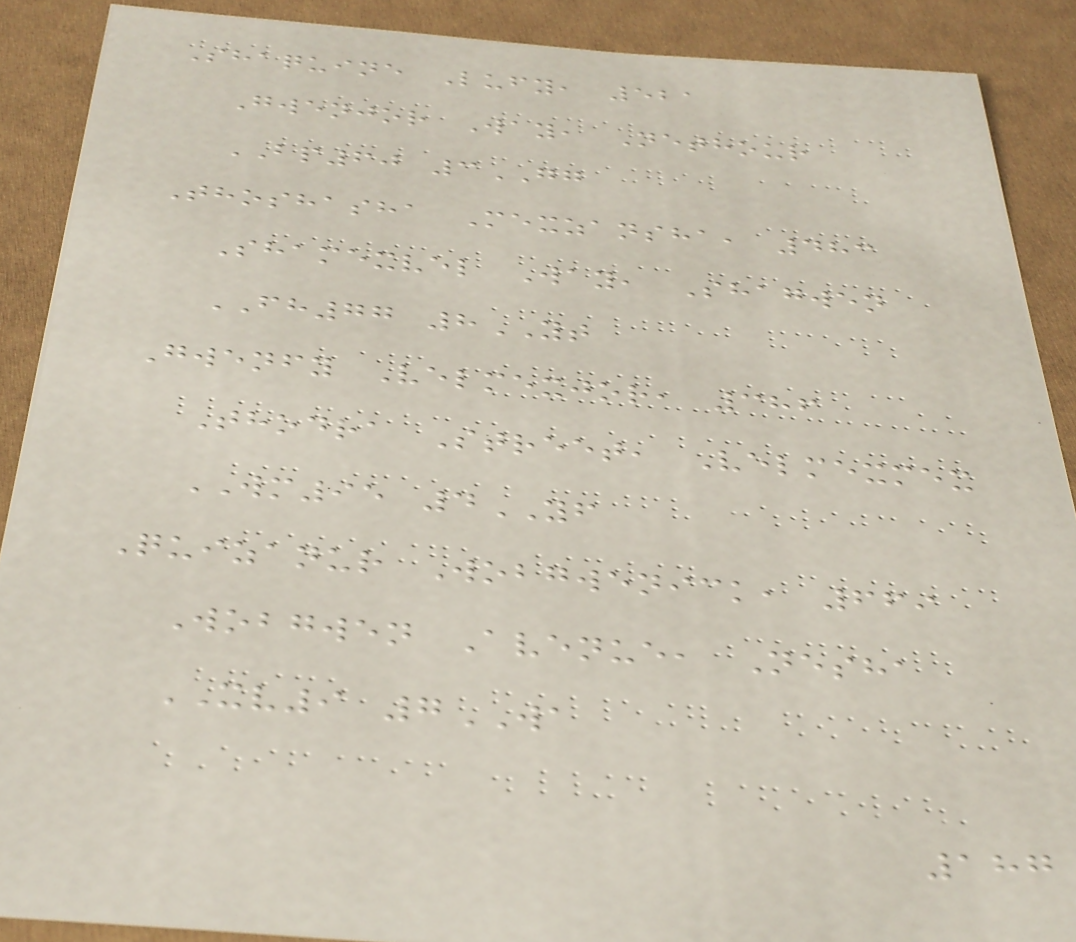Shaquine Lufy, 521
Gwenjor Way, Nethour
BP60 3GG
Thoshasha Mexzansha, 483
Shamexvel Way, Shagwen
FH77 8YT
Gwenfy Velmexjor, 386
Thodra Street, Velmexmex
WM95 4YF
Quizanur Wobgwenick, 669
Wobgwen Avenue, Nesha
XV9 7WA
187
